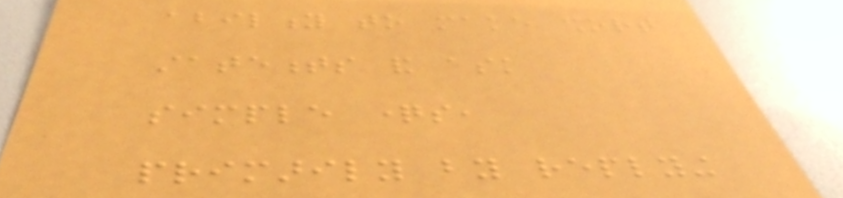ability to make short
statements and ask
simple questions,
primarily by replying
